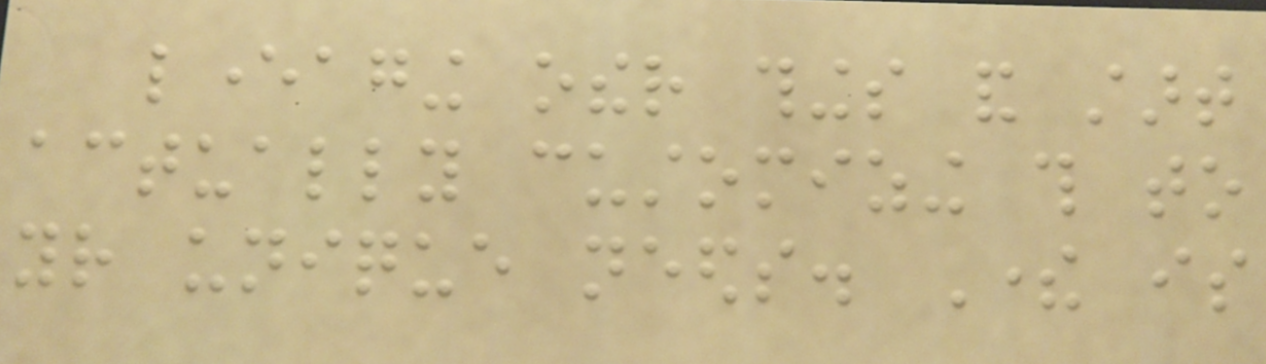leveraging other things and start
actually customizing this to
your unique needs. There is
